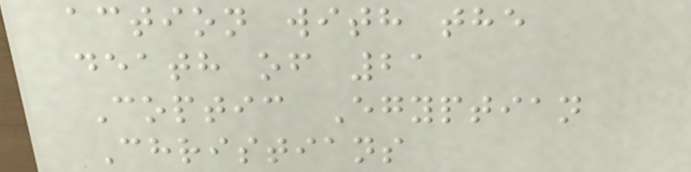action with the
death of 21
Coptic Egyptian
Christians
